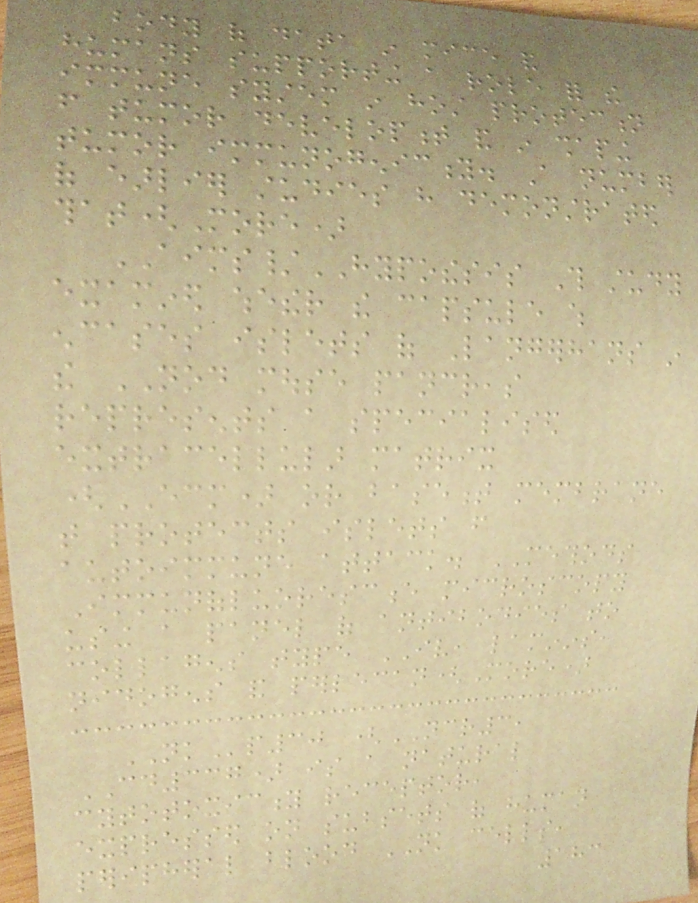body of data in mice and
humans supporting a role for the
immune system in host protection
from tumor development and in shaping
tumor immunogenicity. A number
of earlier studies have demonstrated
that(More)
AIMS/HYPOTHESIS This study
examined whether the capsule which
encases islets of Langerhans in
the NOD mouse pancreas
represents a specialised
extracellular matrix
(ECM) or basement membrane
that protects islets from
autoimmune attack. METHODS
Immunofluorescence microscopy
using a panel of antibodies to
collagens type IV, laminins,
nidogens and perlecan(More)
NKp30 (NCR3,
CD337) is a natural
cytotoxicity receptor,
expressed on subsets of human
peripheral blood NK cells,
183
